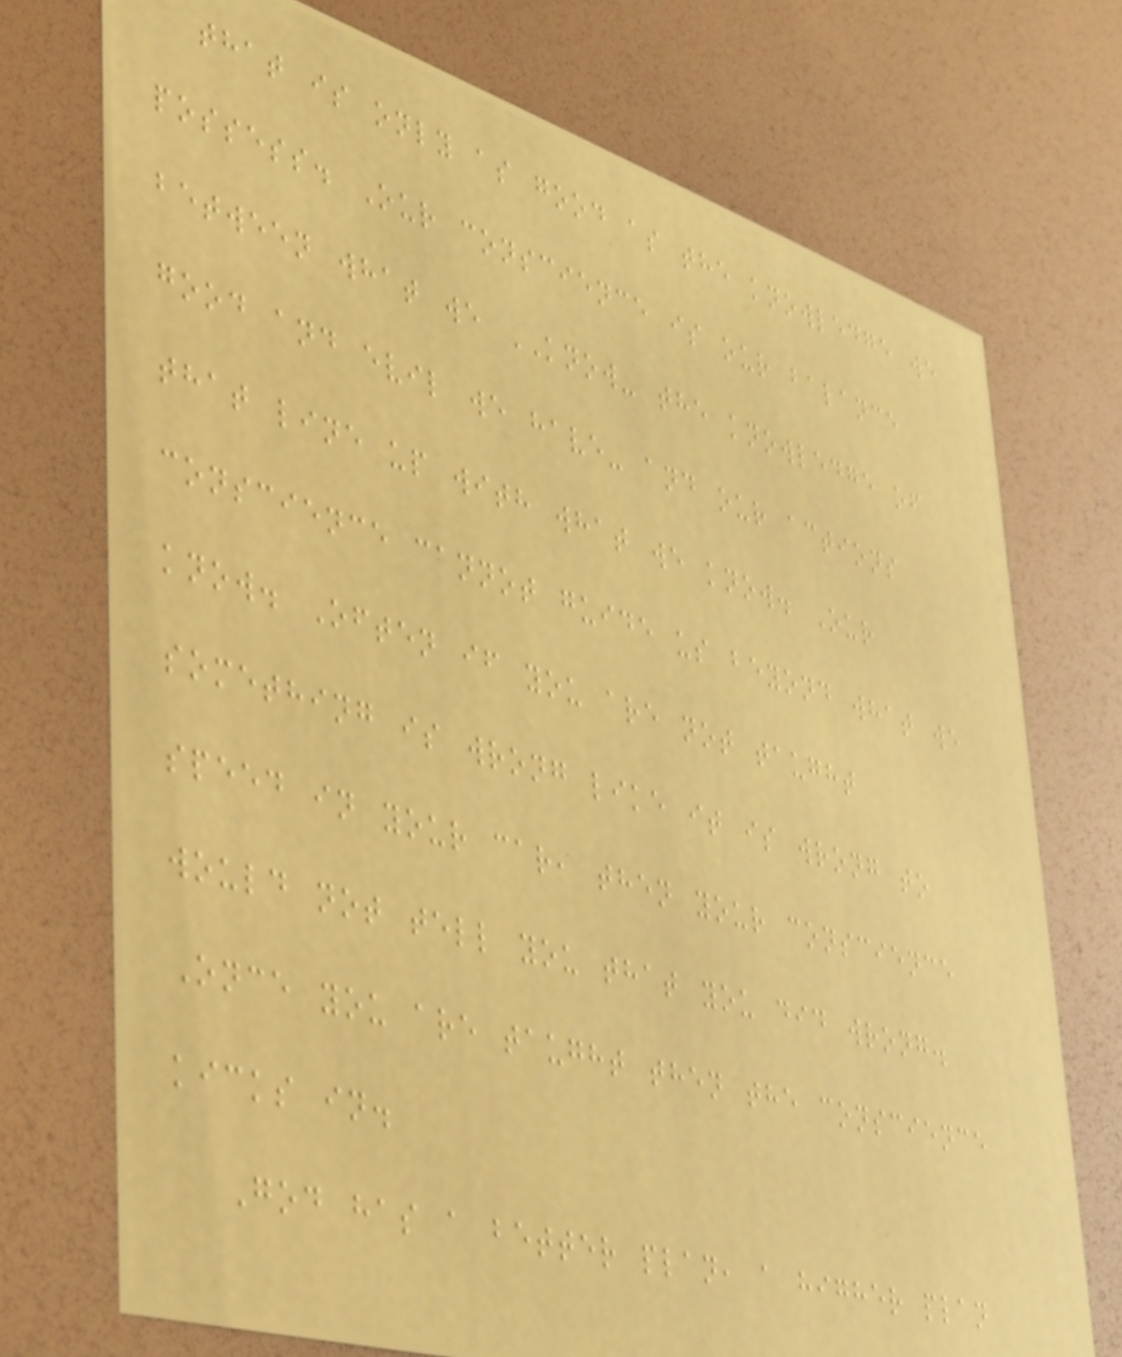that is only as good as the knowledge we
possess. Our conscience is our balance
between what we KNOW- the knowledge of
good and evil we have- and our actions
that line up with what we know. Our
conscience cannot guide us beyond what we
know. Often if you are not taught
something is wrong like it is wrong to
speed in your car, then your conscience
would not tell you that you did wrong.
Once you are taught then the conscience
kicks in.
God has a better plan, a higher plan
